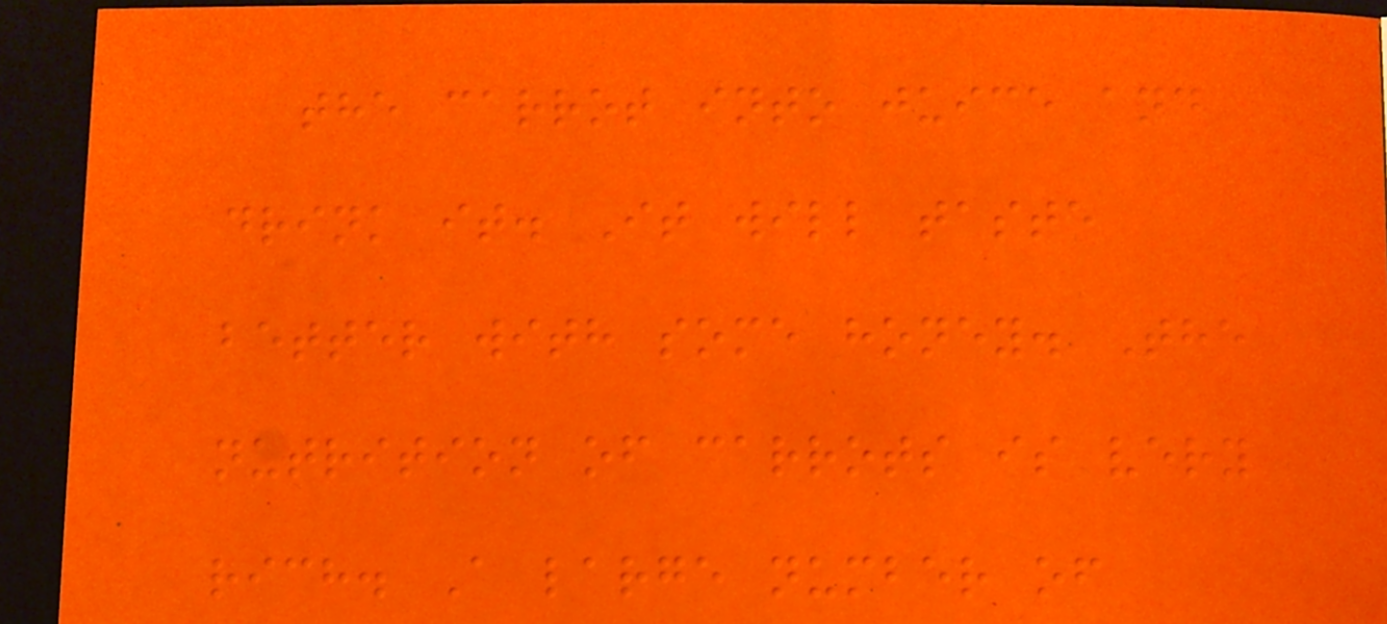the carrot into juice and
drink it. It will taste
better with some honey. The
nutrition of carrots is very
rich. A large number of
